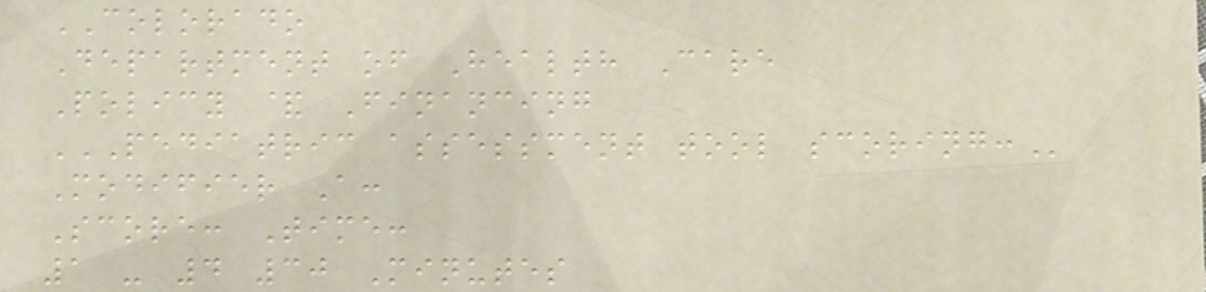COLORADO
Department of Health Care
Policy & Financing
PEDIATRIC ASSESSMENT TOOL SCORING:
Modifier A:
Score: Time:
1 - 4 30 Minutes
